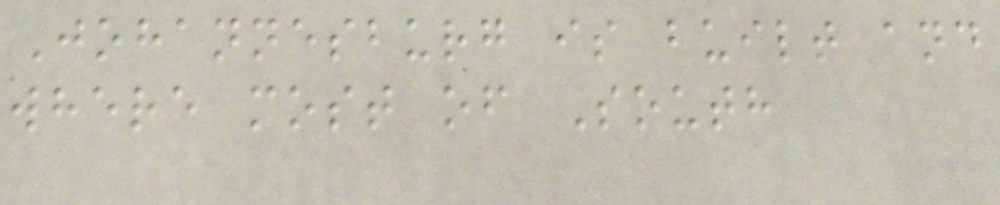Johannesburg is built and
where most of South
